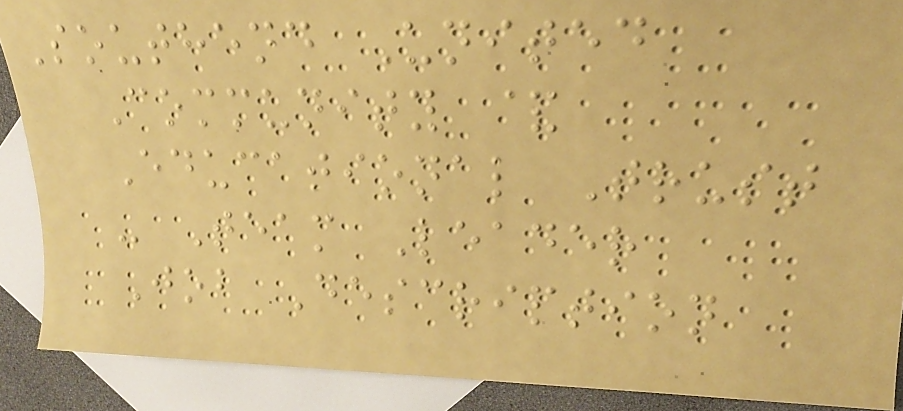Southend United
Community &
Educational Trust
- Team Leader
Job Description
